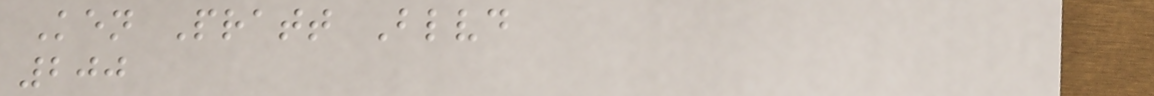Ken Pratt Blvd
200
